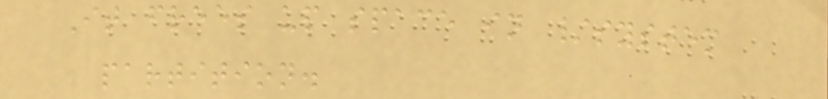It frees up space in /system
partition.
